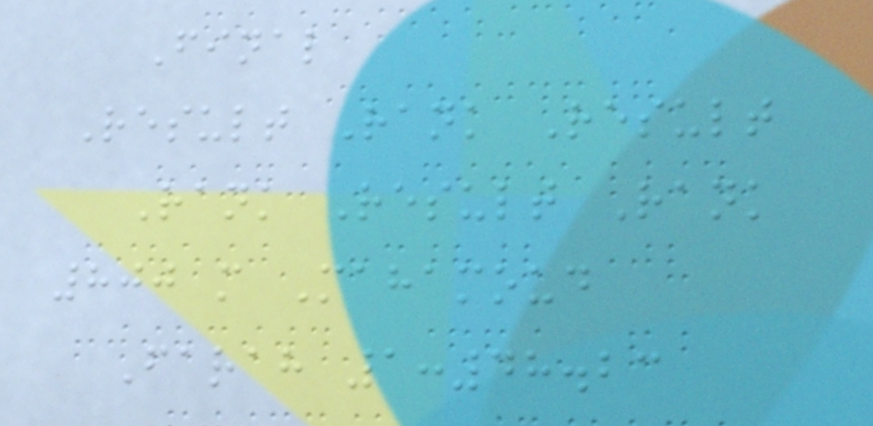Final
Result Rank Result
Rank Result Rank
800 m Mahamoud
Farah 1:48.23
